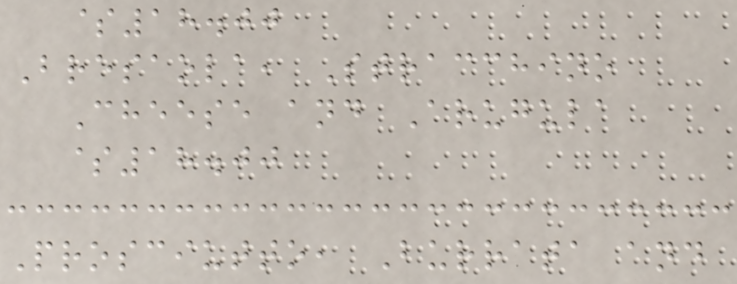$18.00
Bresaola, Stracchino
Cheese and Arugula
$18.00
Prosciutto, Burrata and
